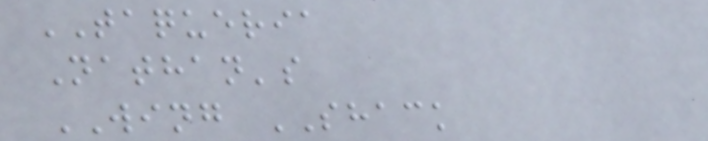TAQUERIA
Nathan's
WING SHACK
